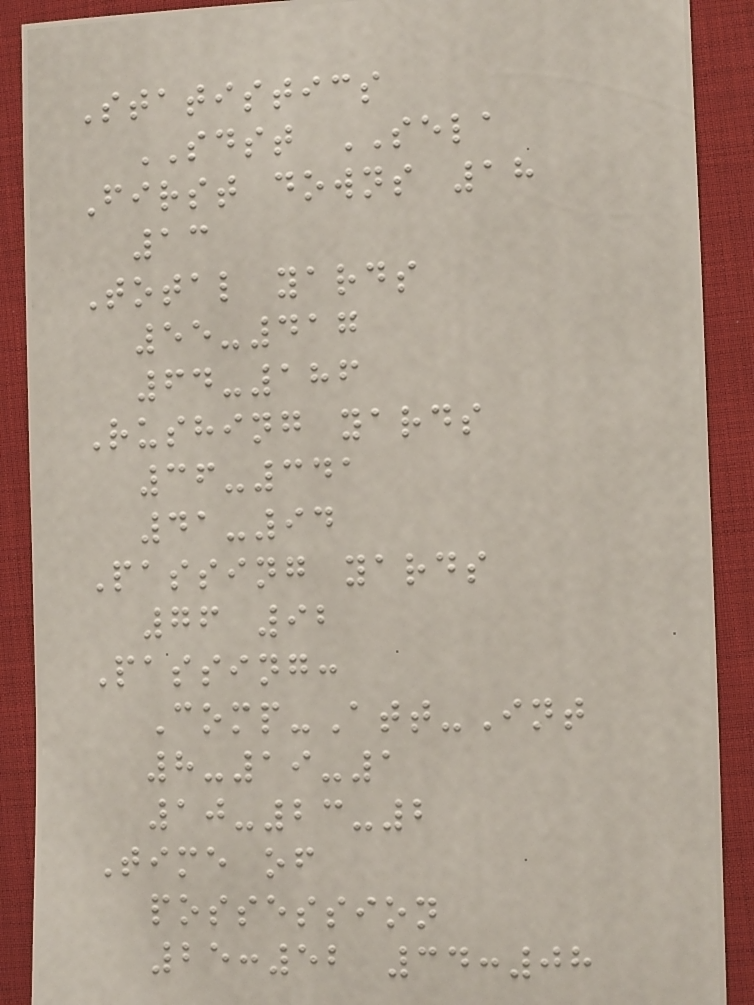Statistics
SDST SELA
First downs 18
13
Total yards
55-417
64-186
Rushing yards
36-341
41-94
Passing yards
76 92
Passing:
Comp-Att-Int
8-19-1
10-23-2
Time of
possession
25:52 34:08
